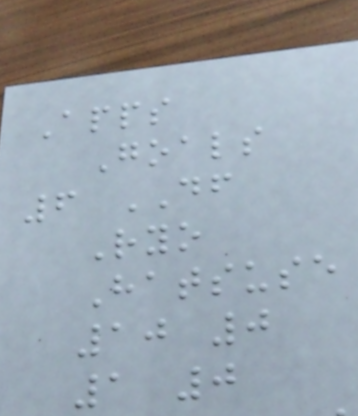Apps
Goals
6 DF
Ryo
Hatsuse
10 0
1 0
